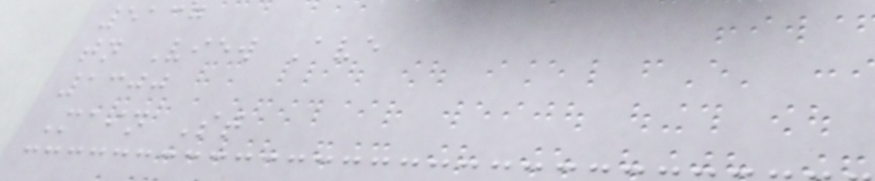5137
tn View Ave
1300
Main St
